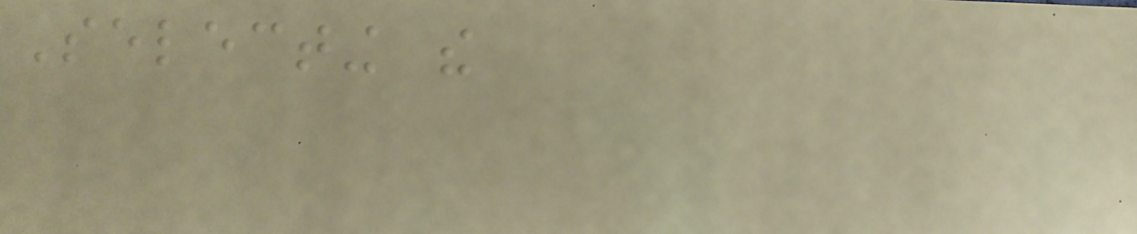Selecting the
